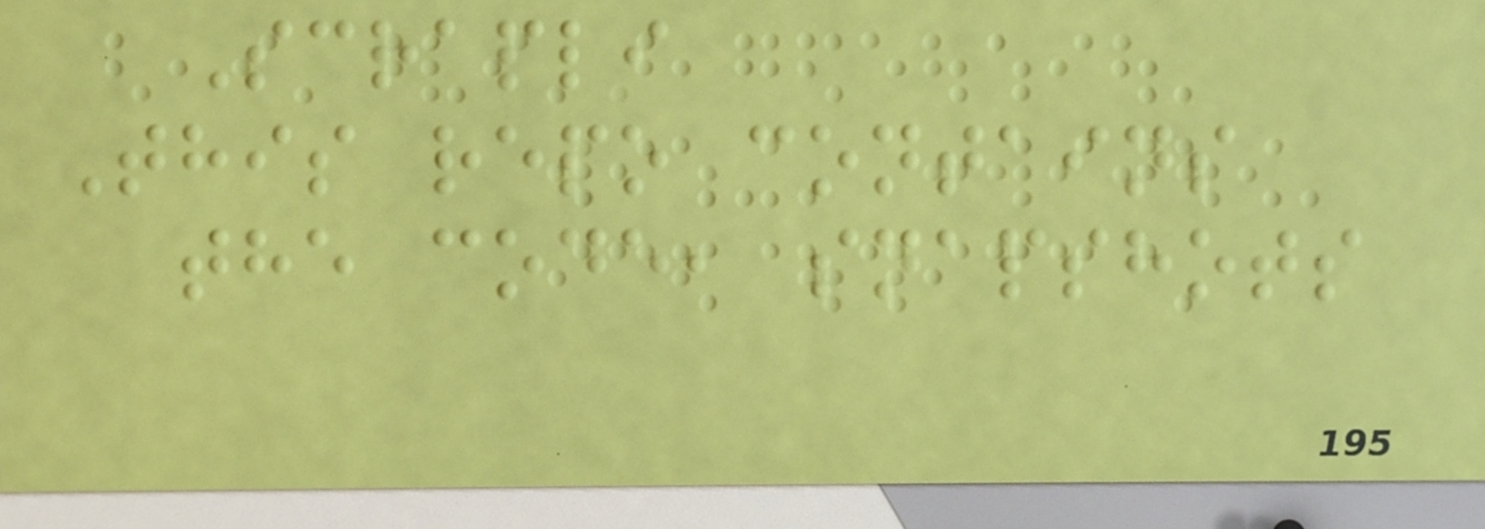Scrapli
This repo contains
the code, snapshots
